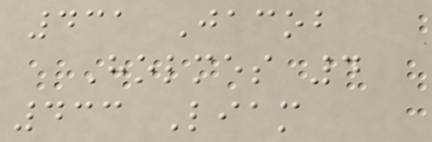431 Jacob
Holmes 4
433 Liam
